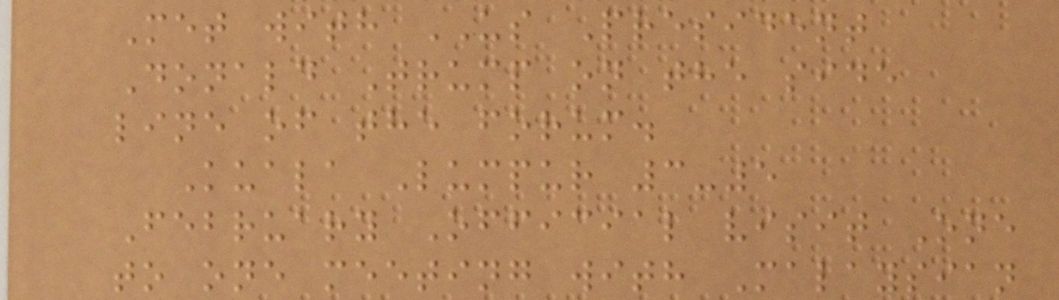Met with US President
Donald Trump on the side
line of the forum.
Kuala Lumpur 3-5
February Official visit One
to one meeting with Malaysian
